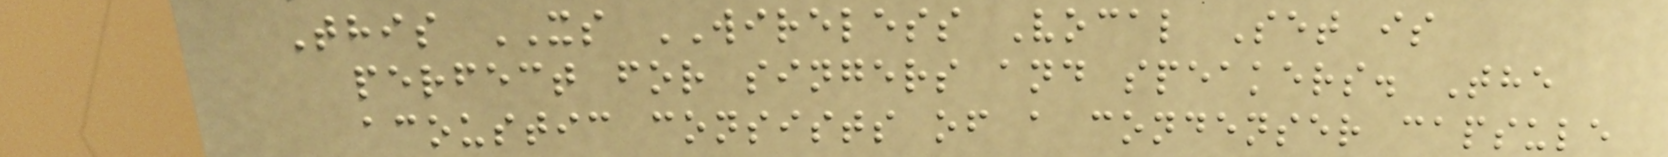This XS WIRELESS Vocal Set is
perfect for singers and speakers. The
acoustic consists of a condenser capsule
